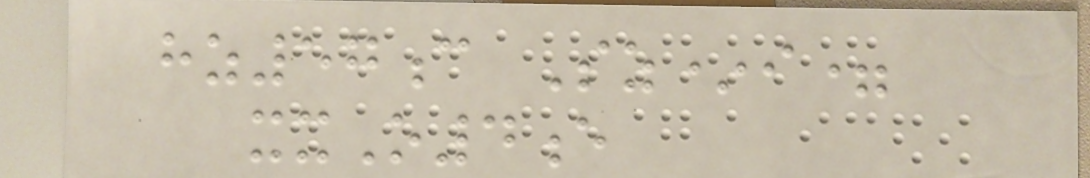hz57c Sz*i=
xxO4e
